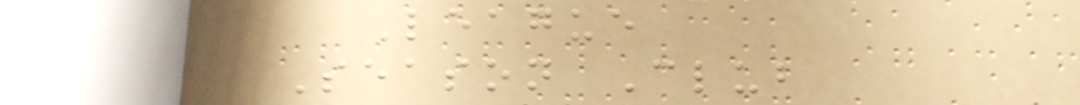League
Season Club
